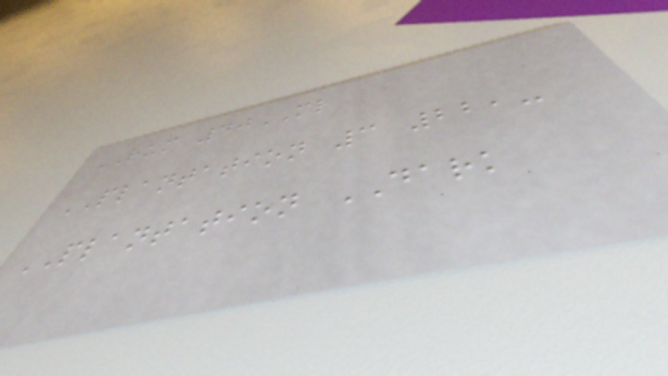RUM 40ML
PLANTATION 3 22,-
PLANTATION DARK
